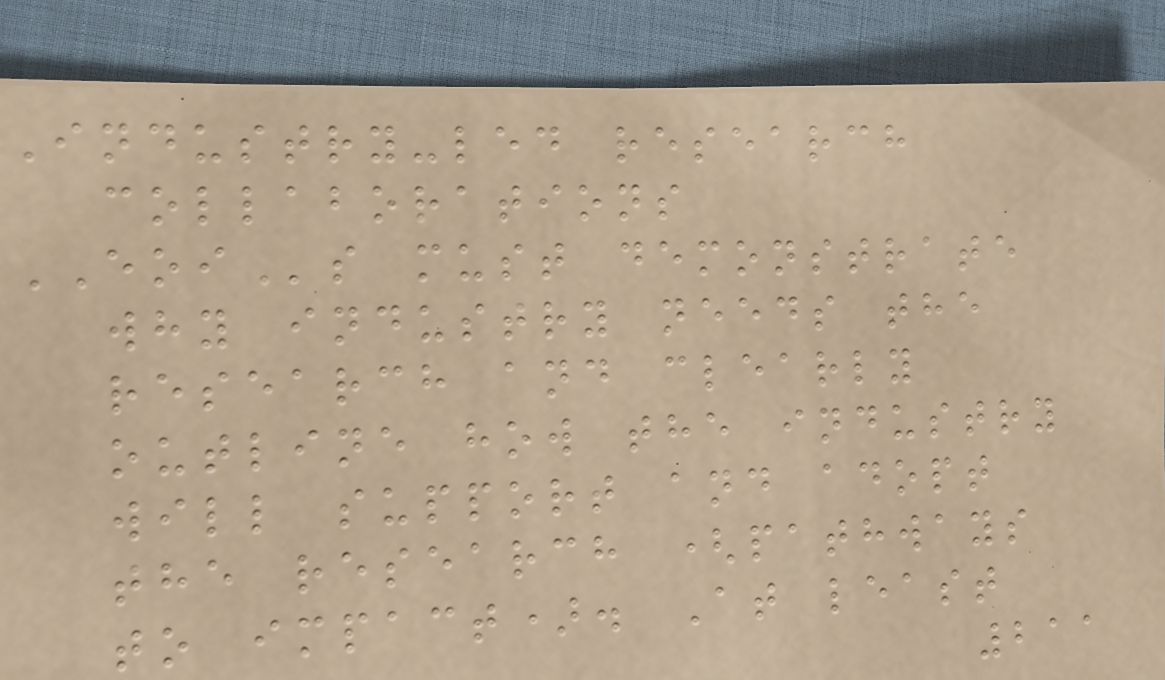Industry-led research
collaborations
EOIs must demonstrate
why industry needs the
research and clearly
outline how the industry
will support and adopt
the research (pathways
to impact). At least
211
